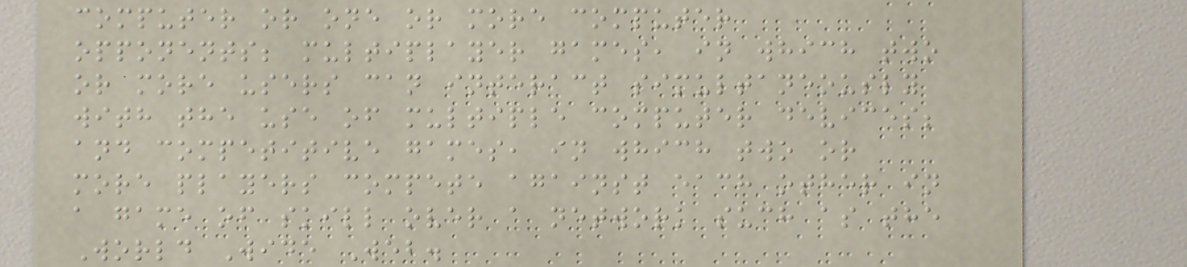computer or one or more computer
opponents; multiplayer games, in which two
or more users can interact simultaneously
with the use of multiple computer devices;
and competitive games, in which two or
more players compete against each other in
a game of skill over a network such as the
World Wide Web.
